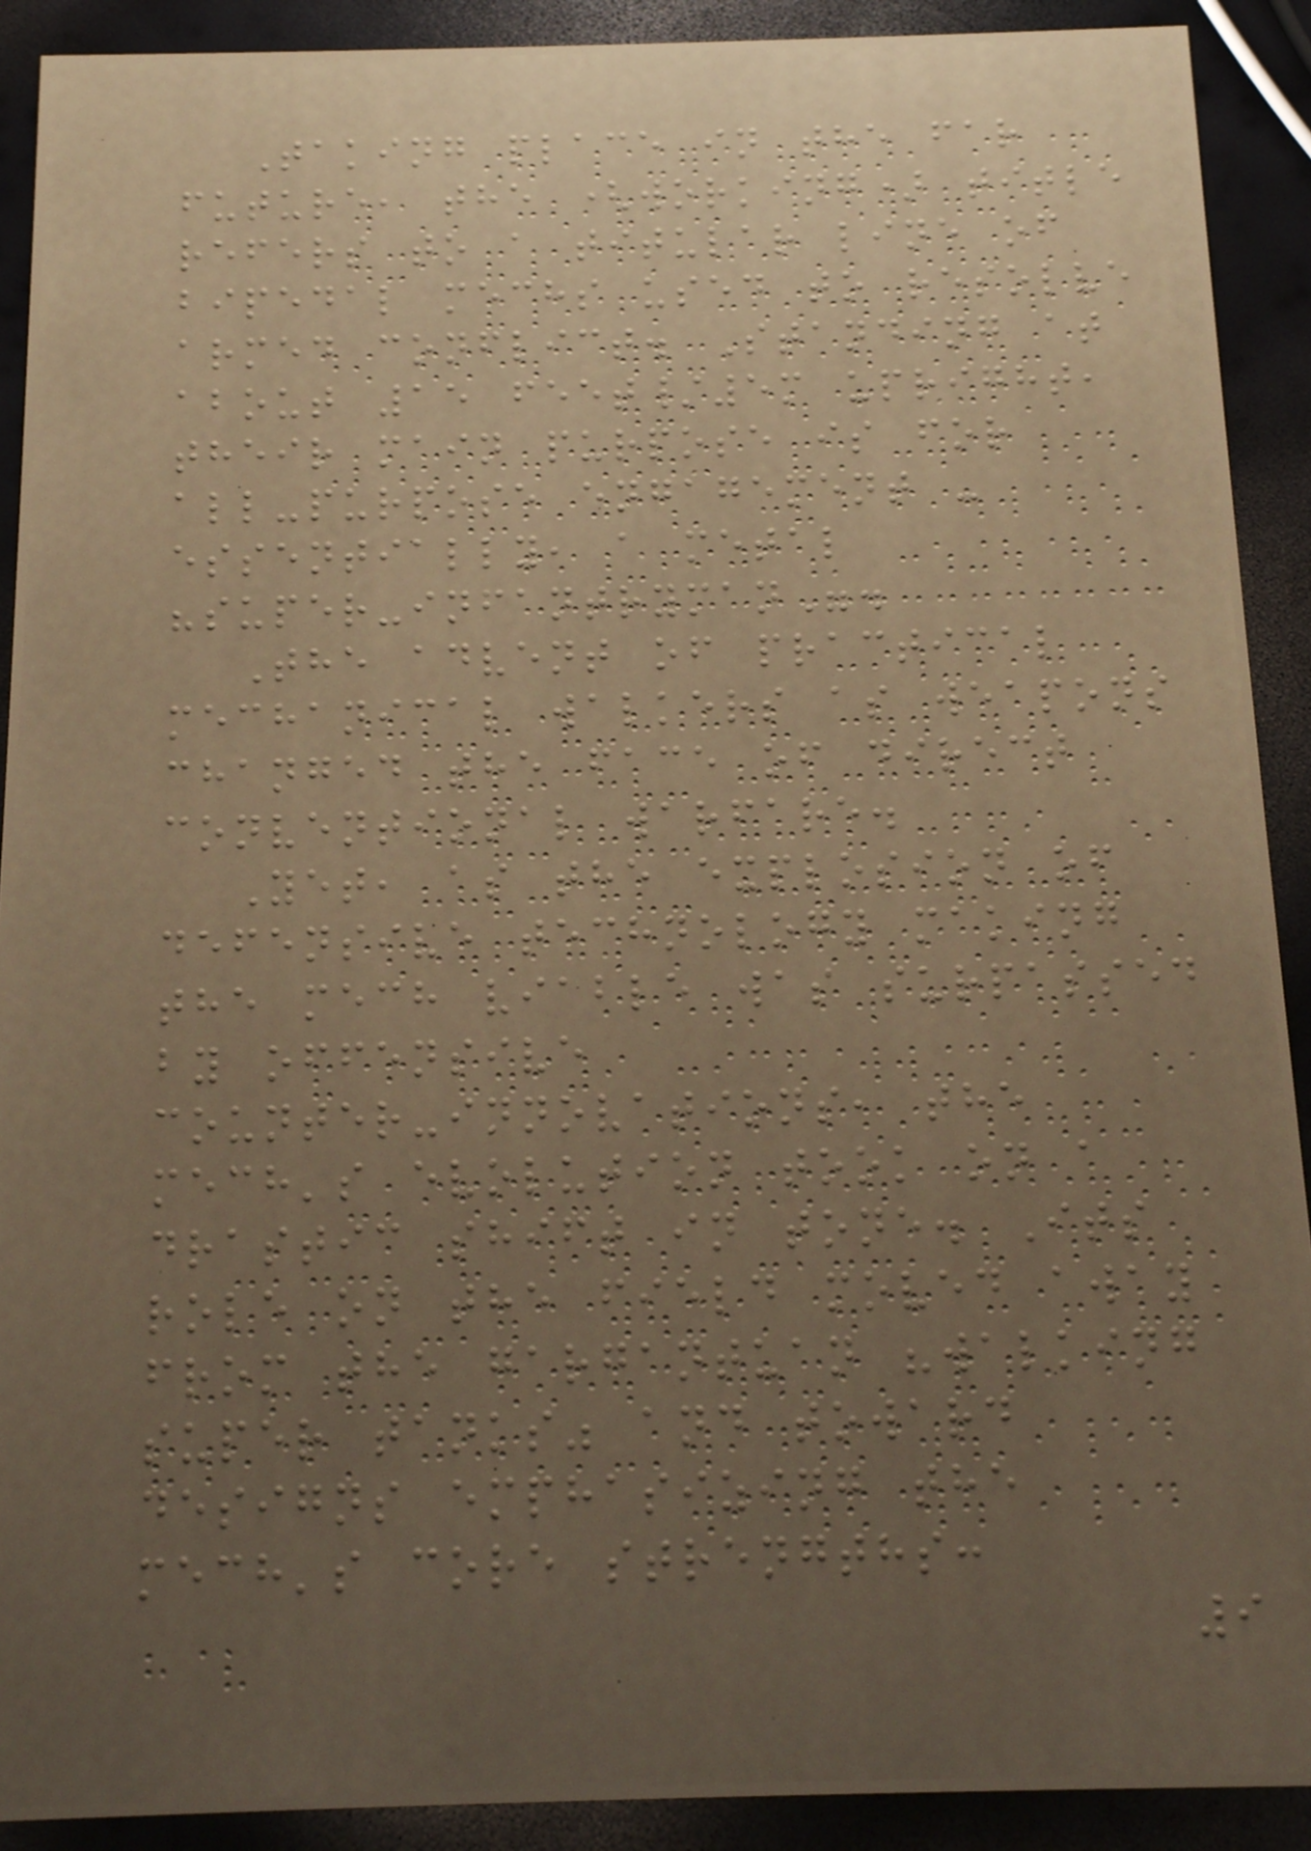Taking place in the far
future, the (working) title
refers to a titular line of
bipedal mechs used to resolve
armed conflict. Standing at
about 15 feet/5m upright,
their main purpose is for
all-purpose engagement -
essentially, a metal
"super-infantryman".
The advent of practical
mechanical walkers as weapons
changed the face of direct
conventional warfare.
Yet, as the explosion of
defensive technology making
the mech viable was surpassed
by offensive
counter-innovations, the
mech's evolution took on a
drastic shift in tone. Its
role on the field moved away
from the gargantuan "walking
super tanks" and toward
designs emphasizing the
mech's core strengths:
9
